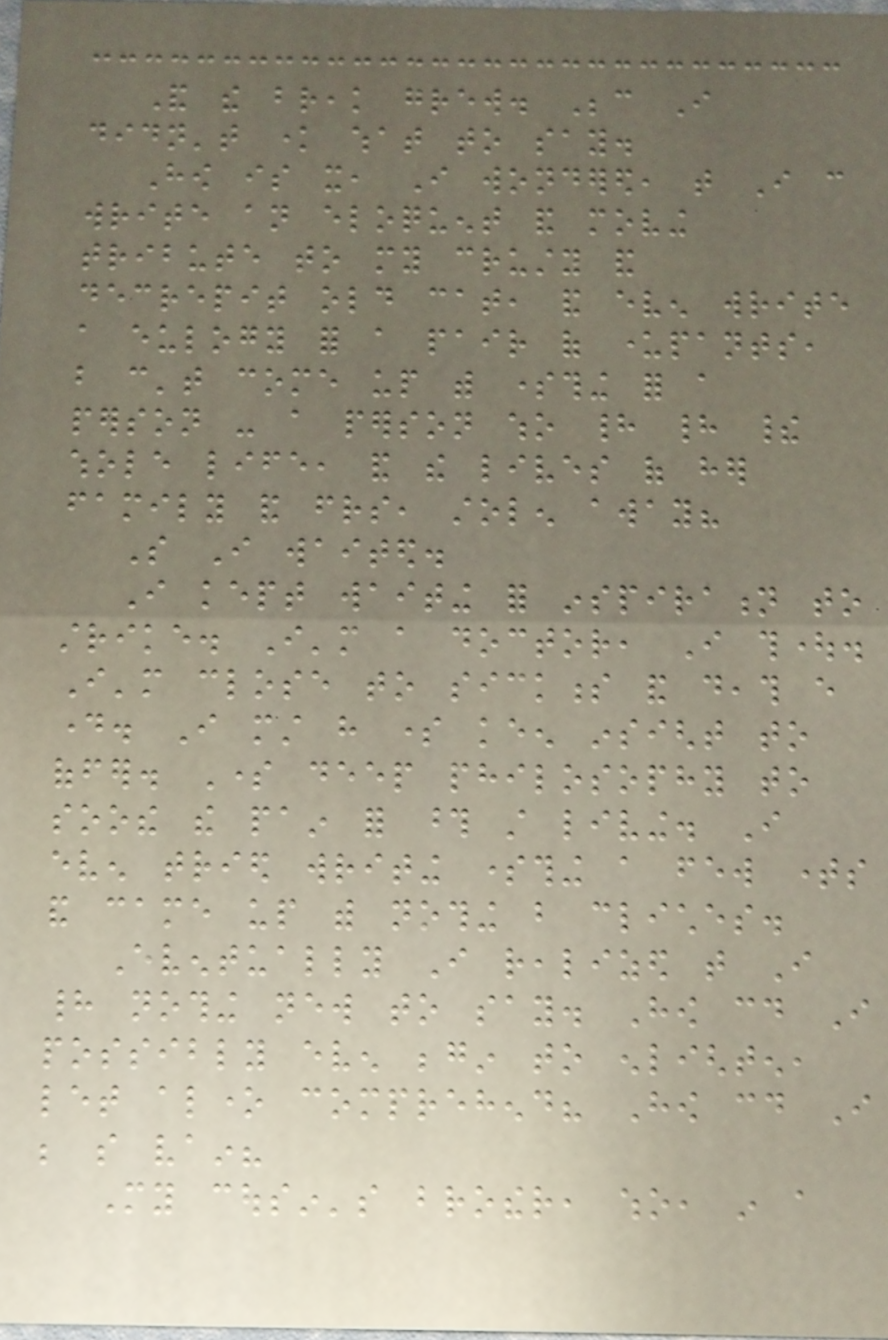And the break grew. Because I
didn't know what to say.
How is it, I wondered, that I can
write an eloquent and moving
tribute to my crusty and
decrepit old cat, and even write
a eulogy for a pair of underpants,
but can't come up with something for a
person - a person who had had their
whole life, and the lives of her
family and friends, stolen away?
So I waited.
I kept waiting for inspiration to
strike. I'm a doctor, I thought.
I'm close to sickness and death every
day. I must have some keen insight to
offer. Some deep philosophy to
soothe the pain for those still living. I
even tried writing something a few times
and came up with nothing but cliches.
Eventually I realized that I
had nothing new to say. How could I
possibly even begin to enlighten,
let alone comprehend? How could I
be so vain?
My cousin's brother, who, in a
